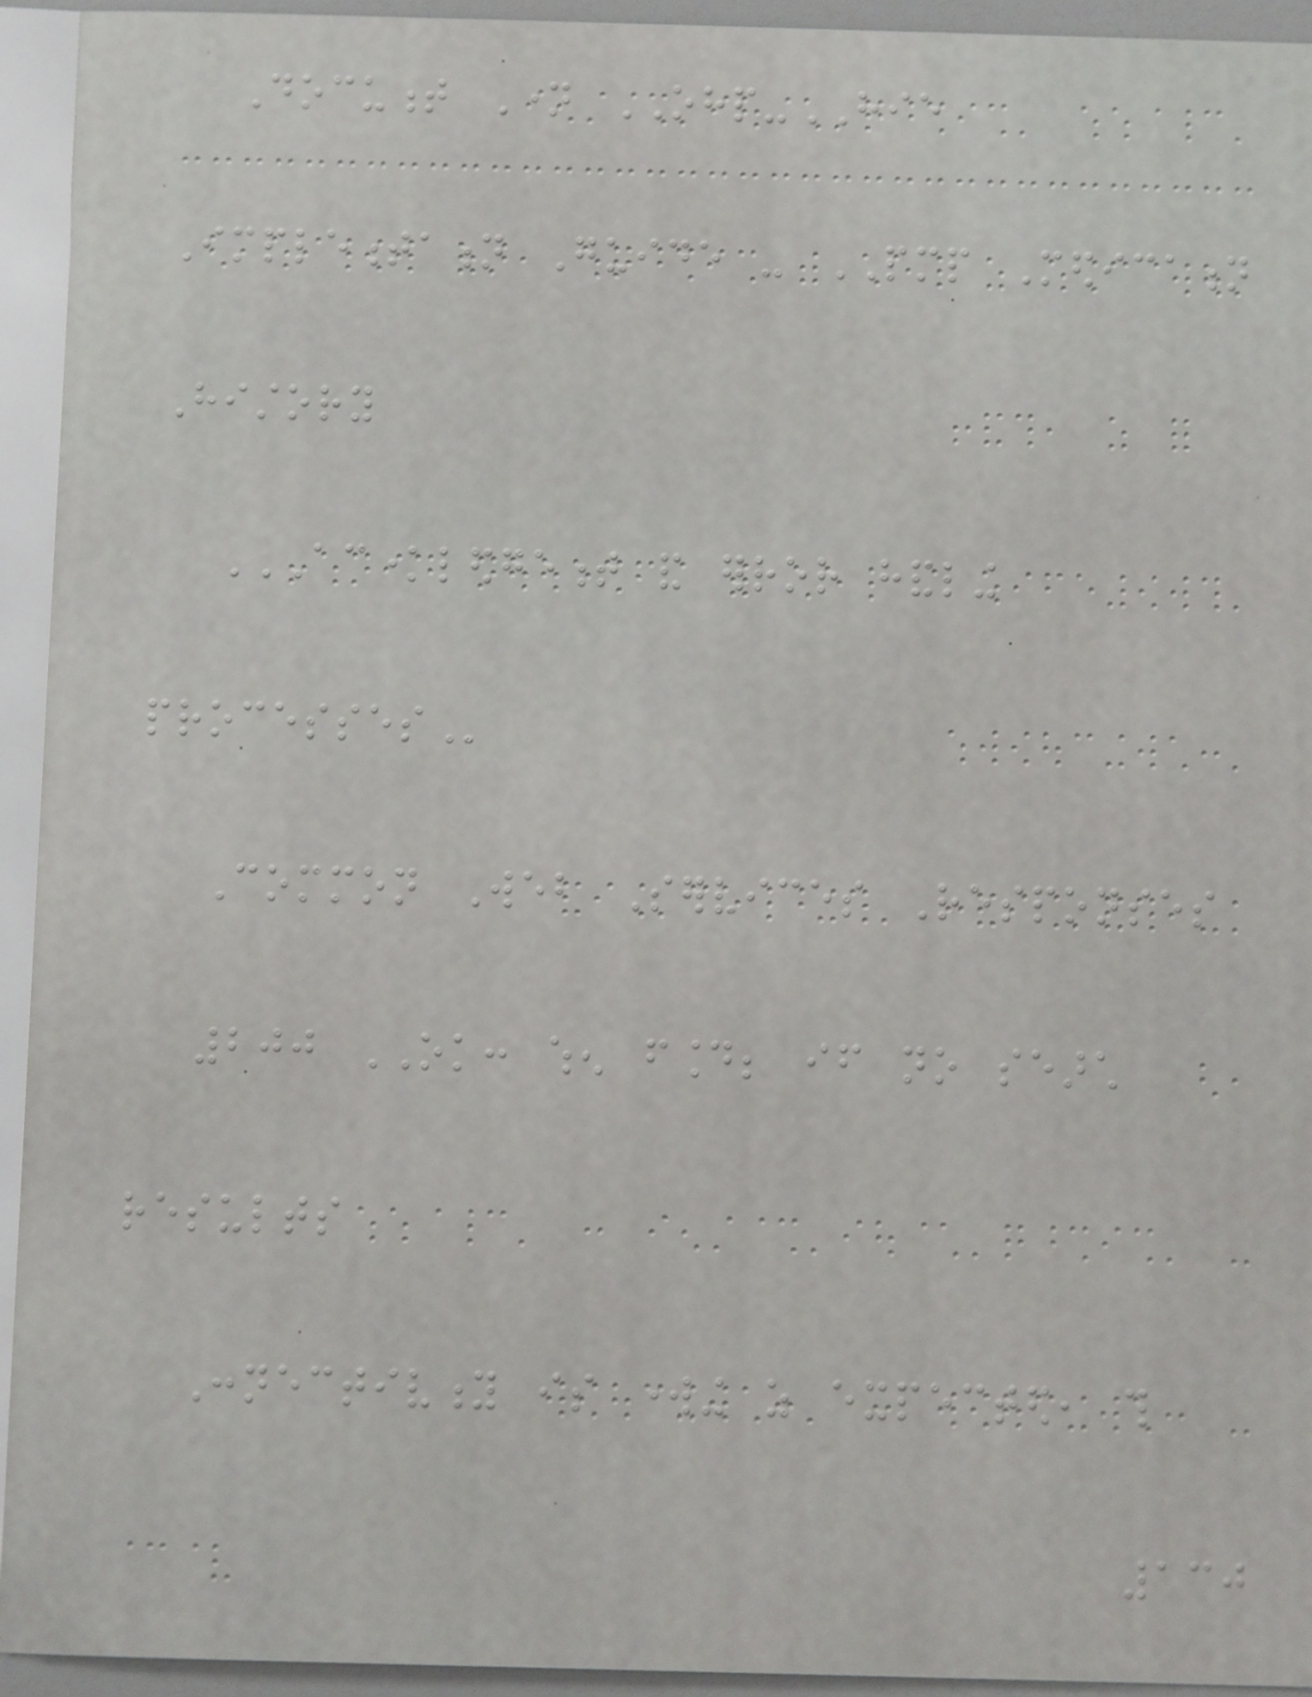Document Name OHP-HIE
Implementation Guide - PMP Medication
History
ACKNOWLEDGEMENT AND ERROR HANDLING
PROCESSES
Common Web Services Responses
200 OK: when found; if no search
results
Connectivity is working as expected, this
130
